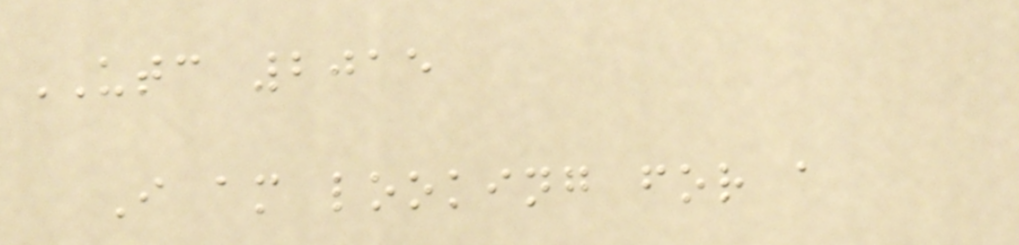UTC 2015
I am looking for a
